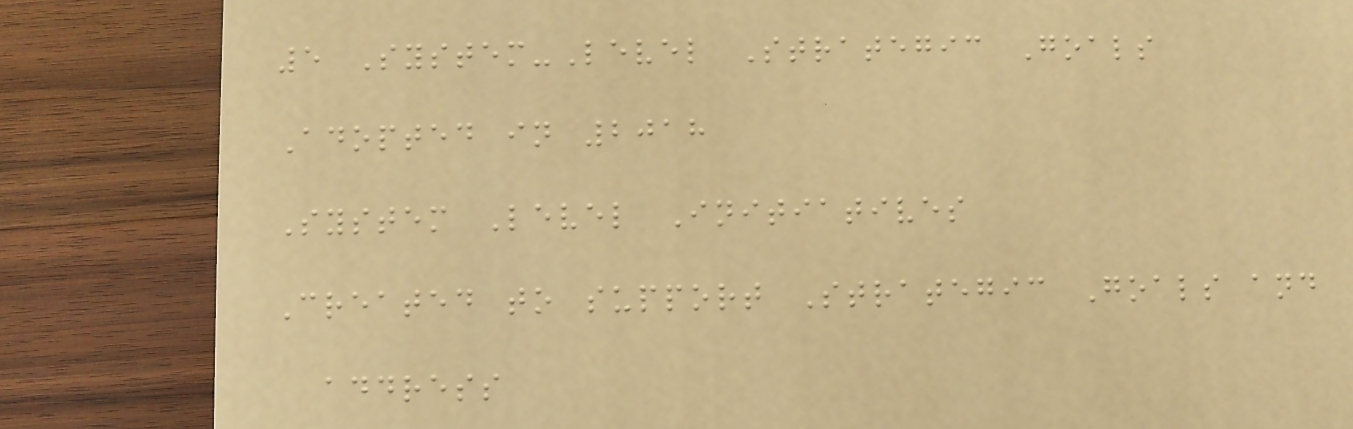5 System-Level Strategic Goals
Adopted in 2018
System Level Initiatives
Created to support Strategic Goals and
address
